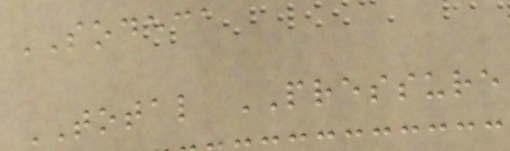SODECA
TOTAL PRESSURE
